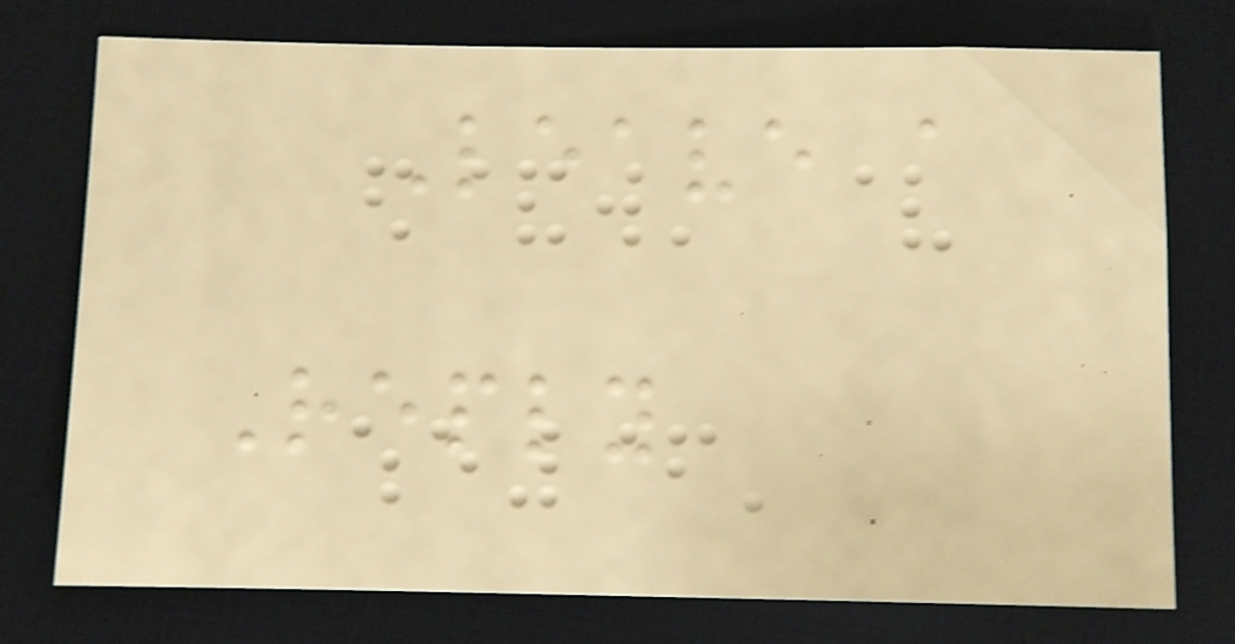Leave a
Reply
